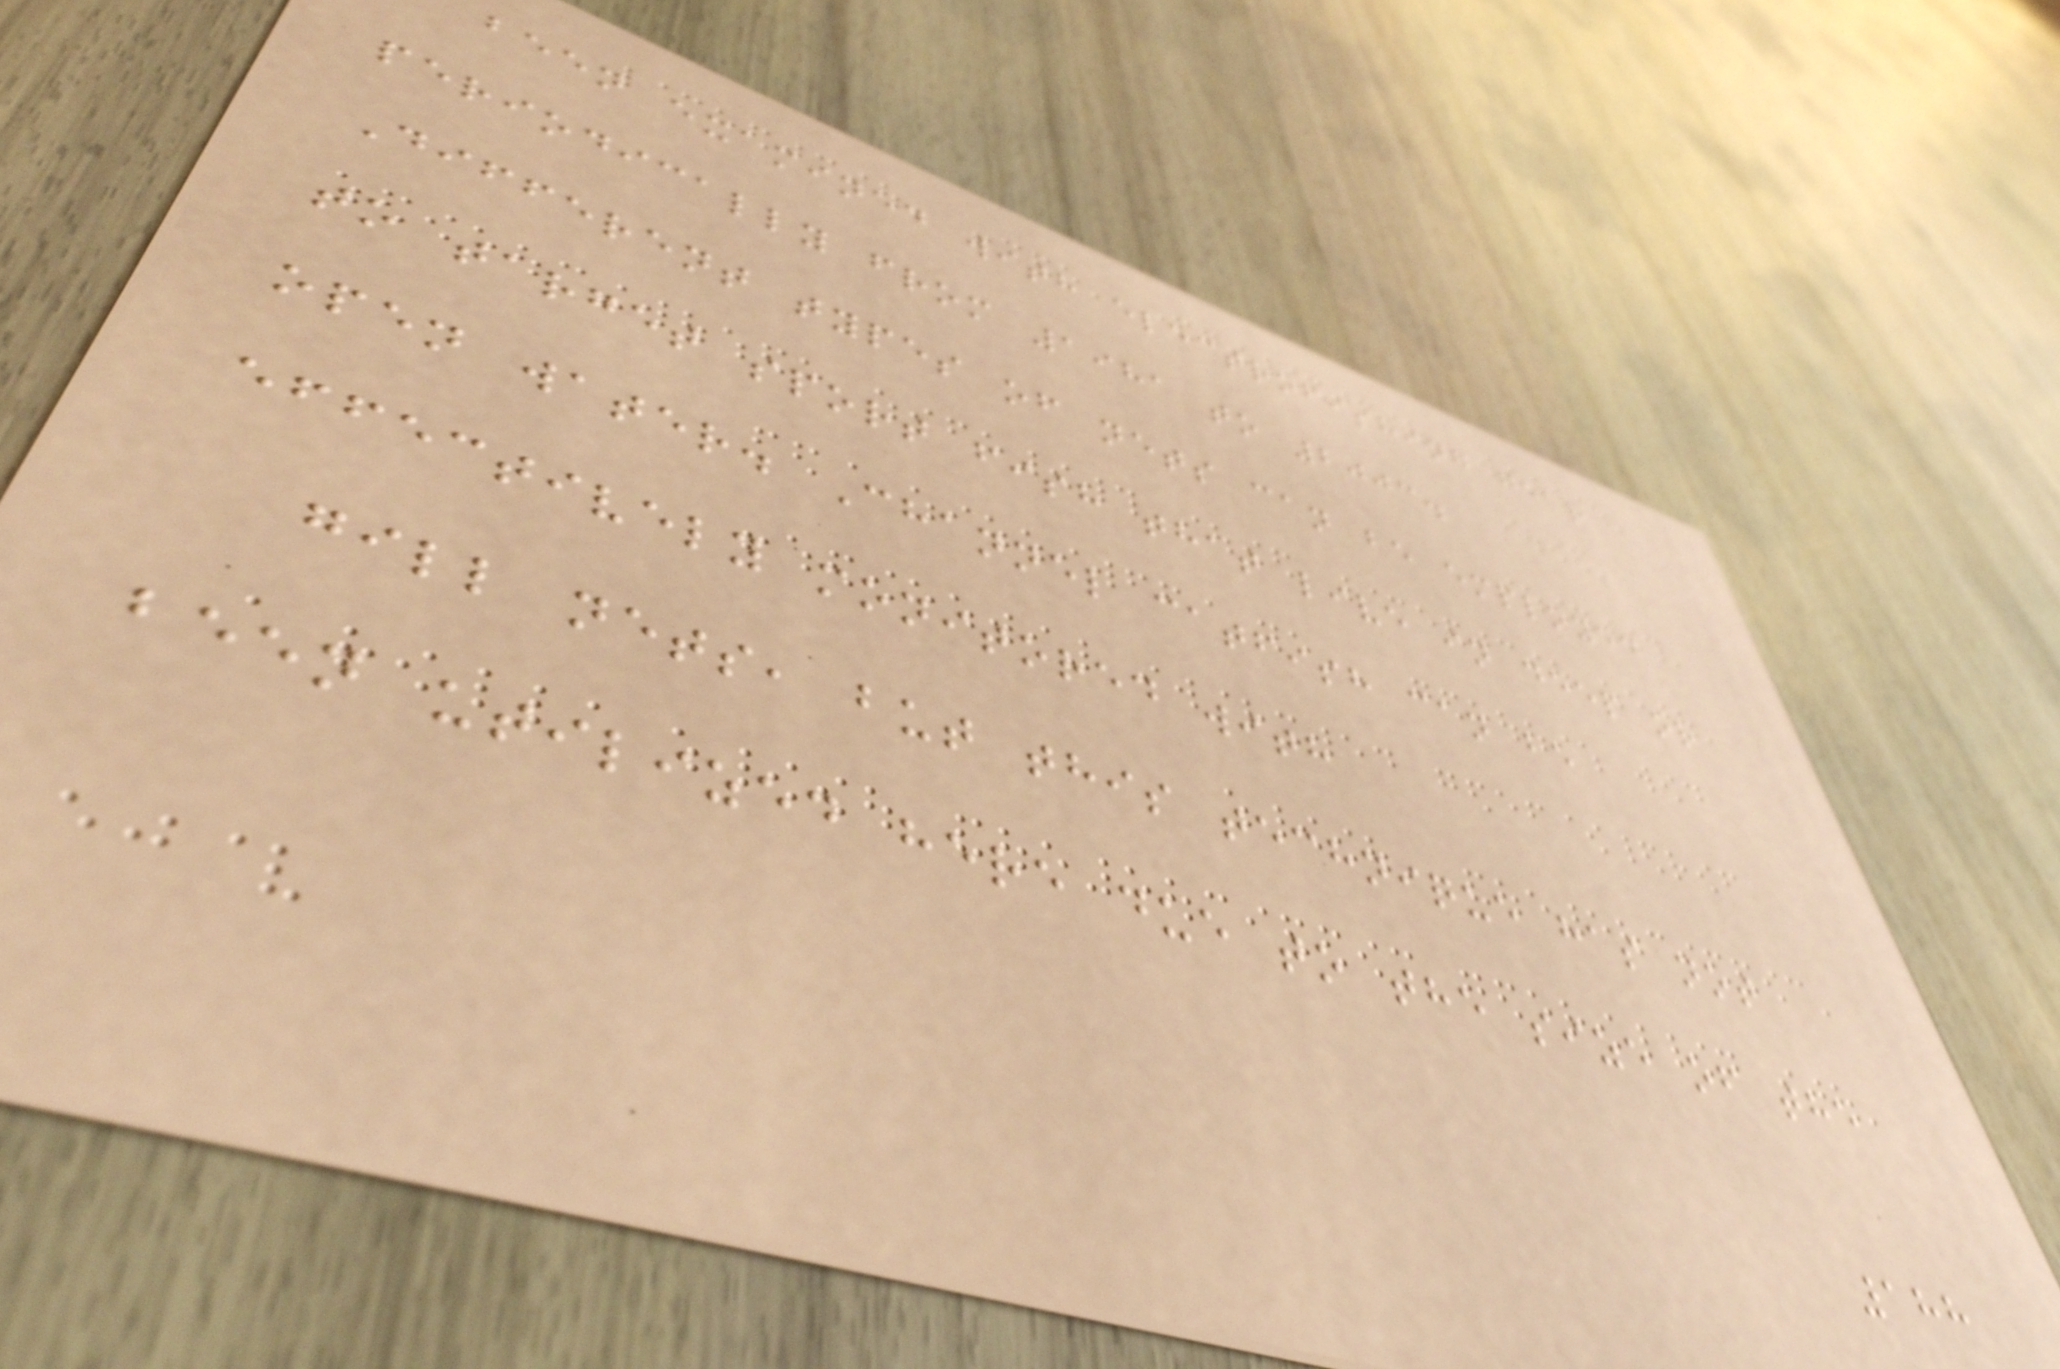been examined with electrofishing gear
periodically from 1981 to 2003.
Different types of nets can be employed
to target sport fish that live in deep or
open water. Channel catfish can be
effectively monitored with
gill nets, but this technique has not
been utilized here due to the size of the
188
